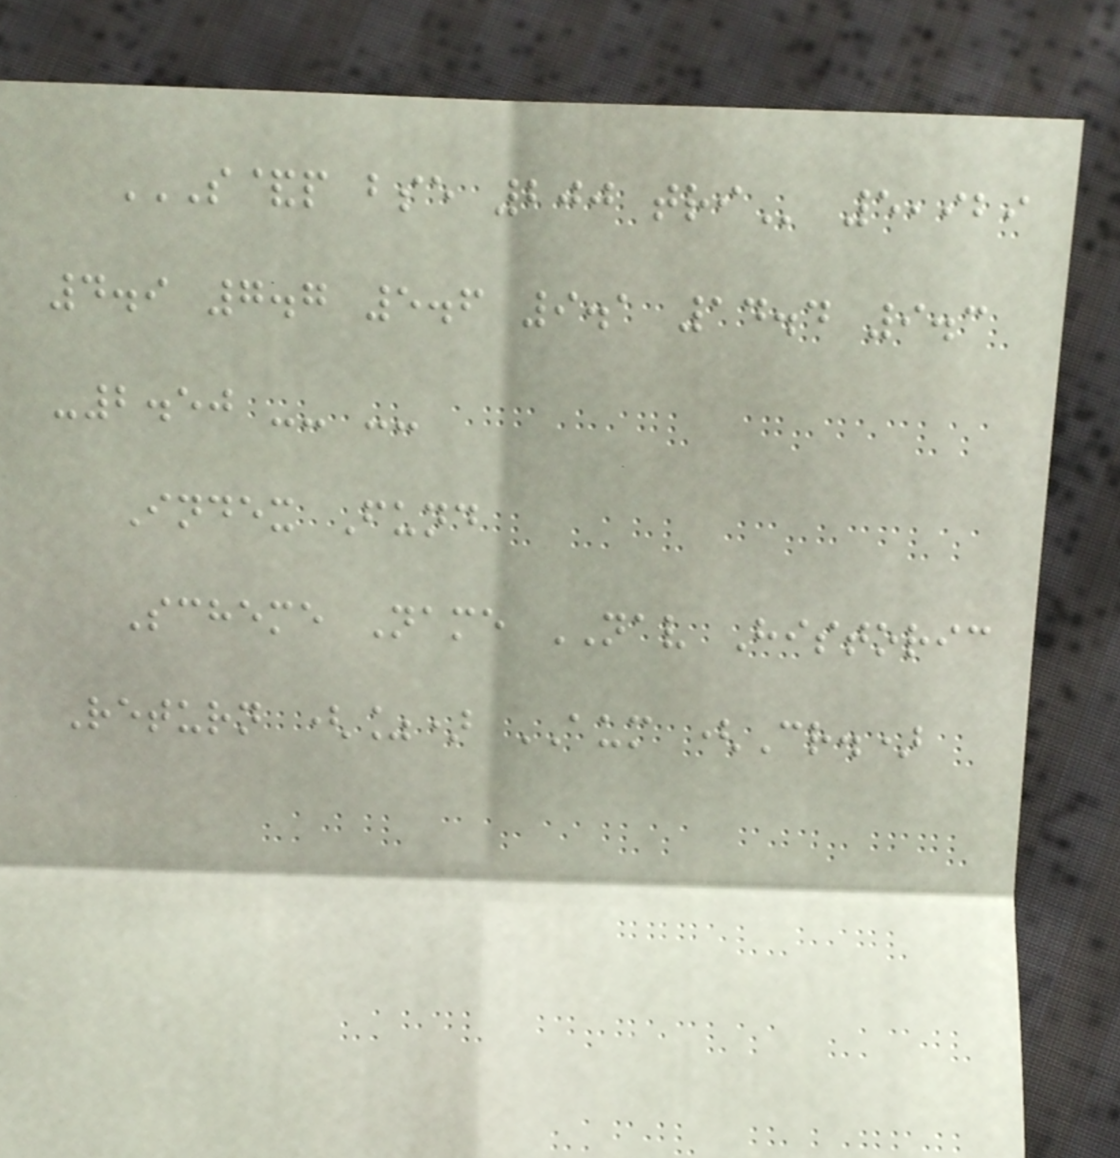S&P BSE 200 TRI 5,929
4.9 7.7 5.6 9.1 14.4 9.3
-2.50 -- --
Index Fund
Scheme Name NAV Historic
Return (%) AUM (Cr.)
